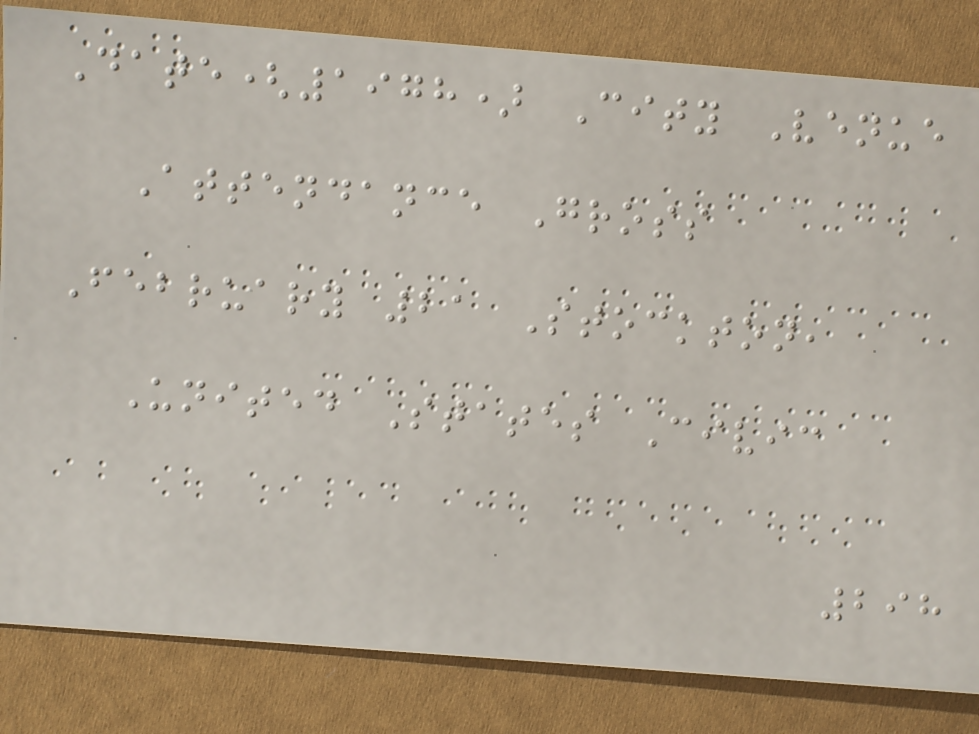Date(1978) City Venue
Attendance Gross
February 21 Stockton,
United States Civic
298
